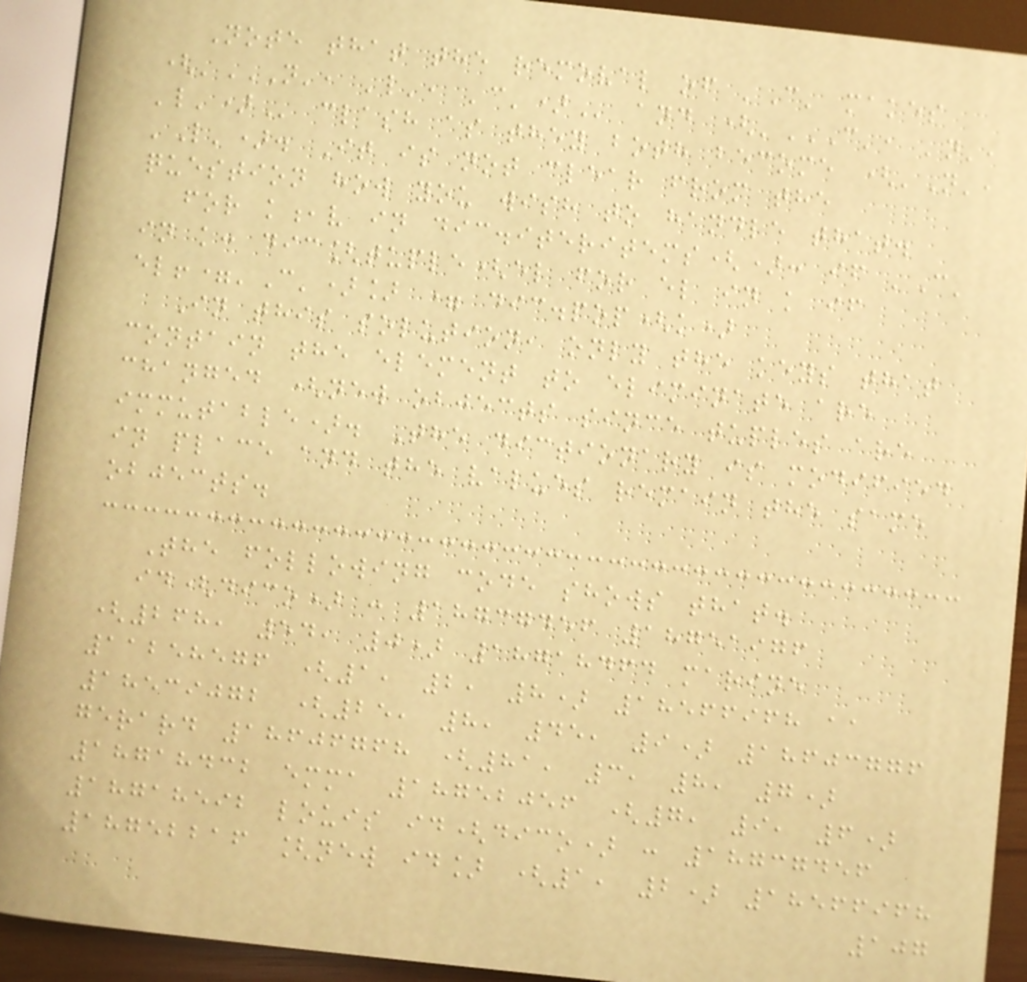Note that the removal of 'C' makes
('N', 'L', 'C') and ('C', 'N',
'L') clash as they both become ('N',
'L'). It is not clear from the
question how you wish to handle that.
for k,v in dic.iteritems(): if 'C'
in k: dic[tuple(el for el in k if
el!='C')] = dic.pop(k)
In this solution, only the keys that
contain the element to eliminate are
changed (new objects since tuples are
immutable). The dictionary is modified
in place and the values remain the same
objects.
The following code shows that.
id(dico) : 18737456 18751976
(268, 54, 0) 18718464 marine
11258576 (1, 2, 8) 18566968 aa
18539072 (25, 8, 45, 9) 18603776
gerard 18606768 (81, 3, 8, 7)
18718432 emma 18752056 (7, 9, 6)
18718592 louis id(dico) : 18737456
18752216 [new id] (1, 2) 18566968
107
